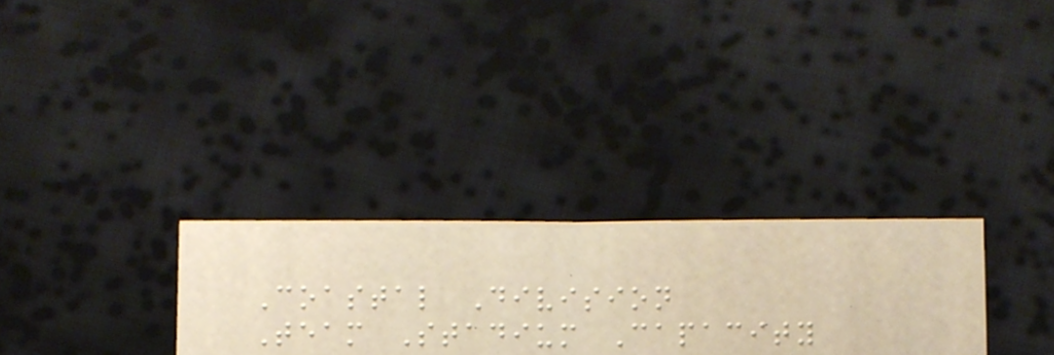Coastal Division
Team Stadium Capacity
